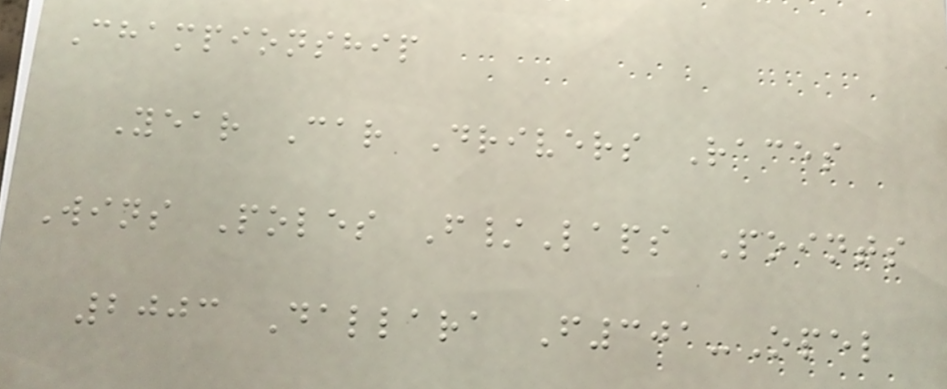Championship
Year Car Drivers Races
Wins Poles F/Laps Points
2003 Dallara F301-Opel
